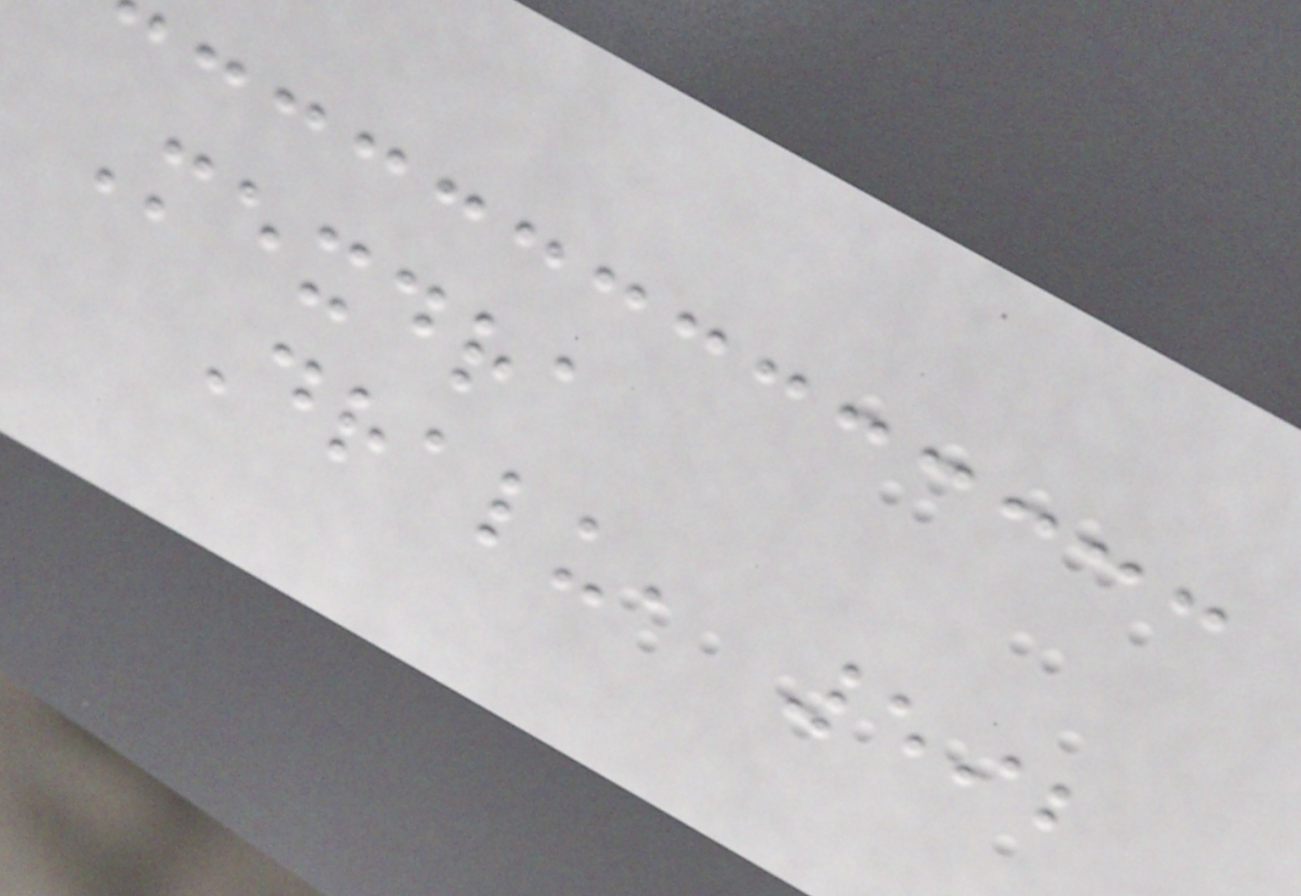Mexdra
Dralu, 592
